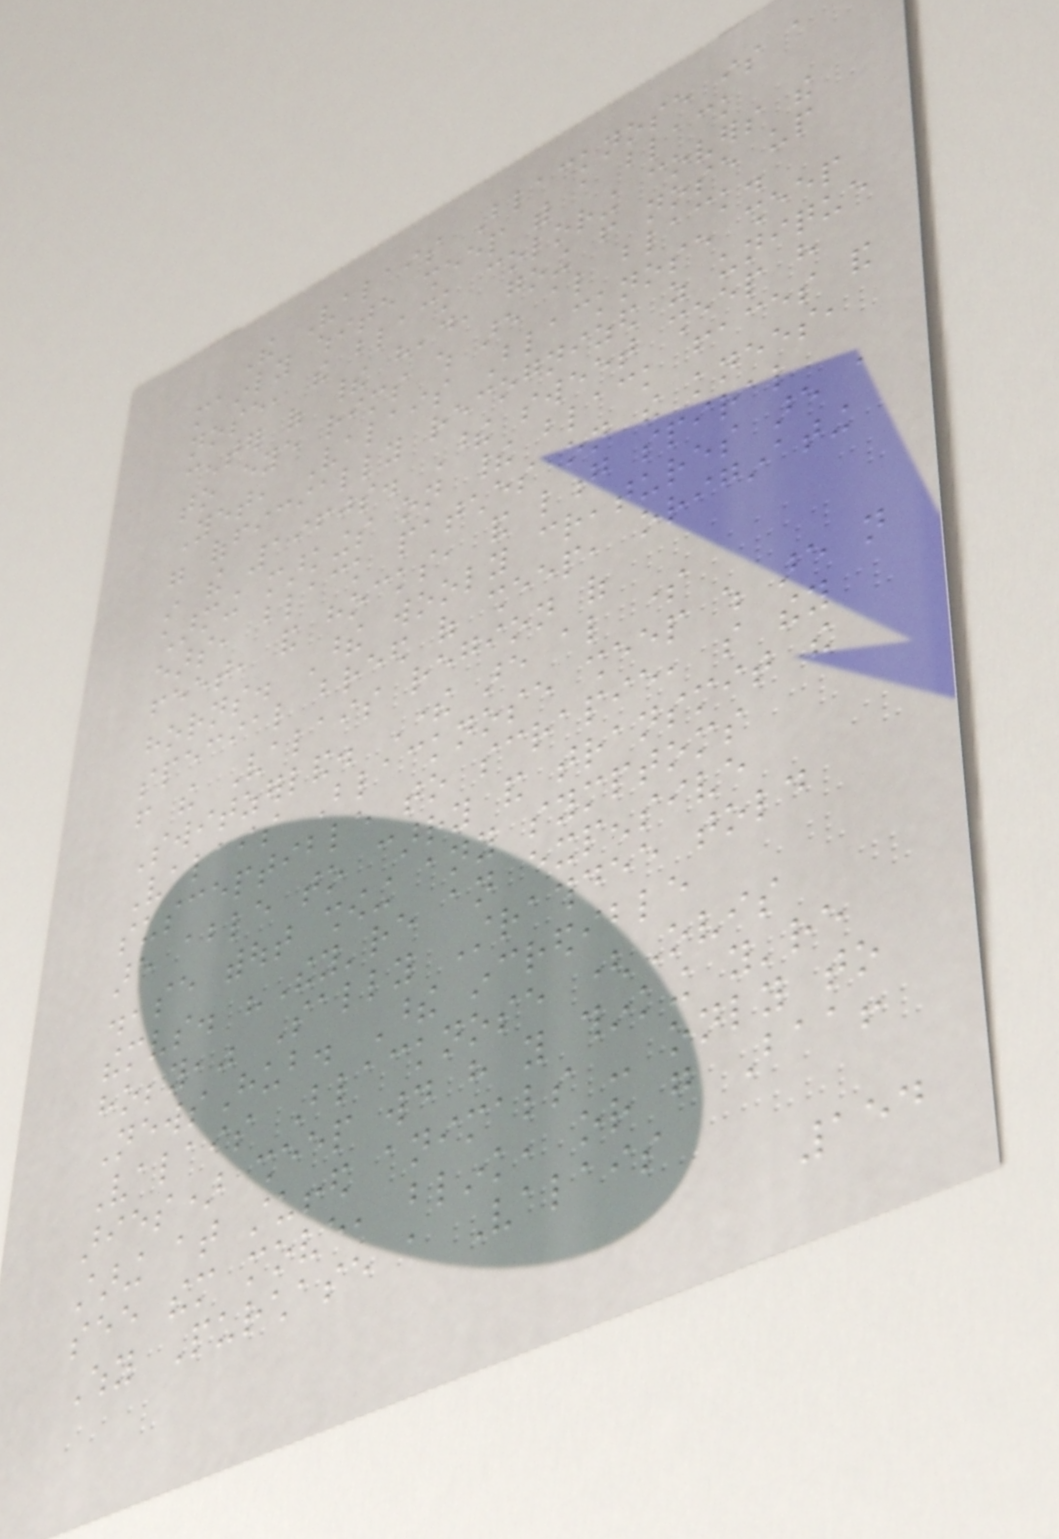The Valais Blacknose is a
mainly white sheep with a black
nose, the black coloring covers the
center of their head, going from nose up
to eye rims which are also black.
Yet, Valais Blacknose sheep
were officially recognized as unique
in the 1960s. These sweet sheep have
charming markings on their black faces and
ears, black patches on the knees,
feet, and hocks, and long spiral
horns. These wooly creatures are a
special breed of sheep, originating
from the Valais region of
Switzerland. There are also some
Valais Blacknose sheep which are not
susceptible to scrapie, so they
are able to carry and transmit the
disease without showing any symptoms
themselves. "They're an expensive
hobby," Sally Strathdee told
NewsHub. These incredible
Valais Blacknose (Ovis
aries) sheep would have you thinking you're
staring at stuffed animals - only to
see them move, blink, or go Baa!
Why Purchase a Valais
154
